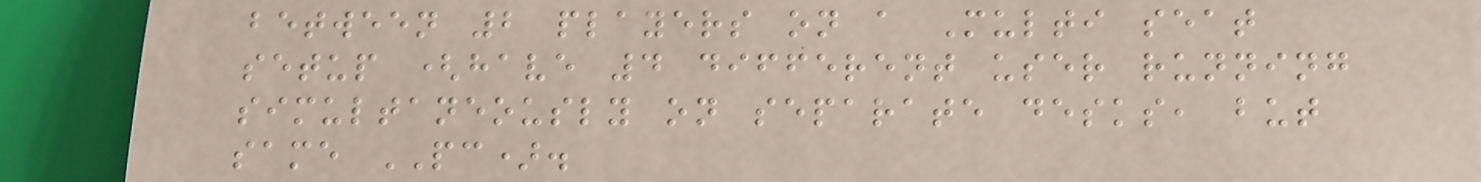between 2 players on a Multi seat
setup (have 4 different user running
simultaneously on separate desks, but
same PC).
